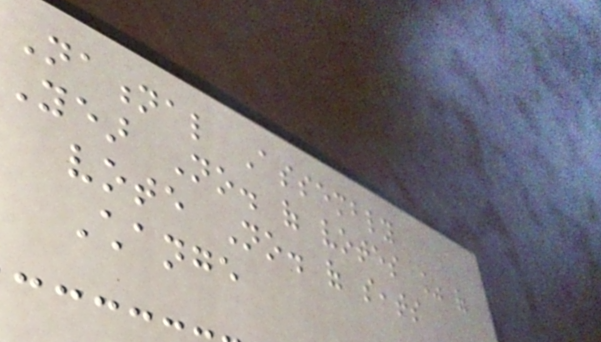National Assembly
Year No. of votes % of
vote No. of seats
Change
